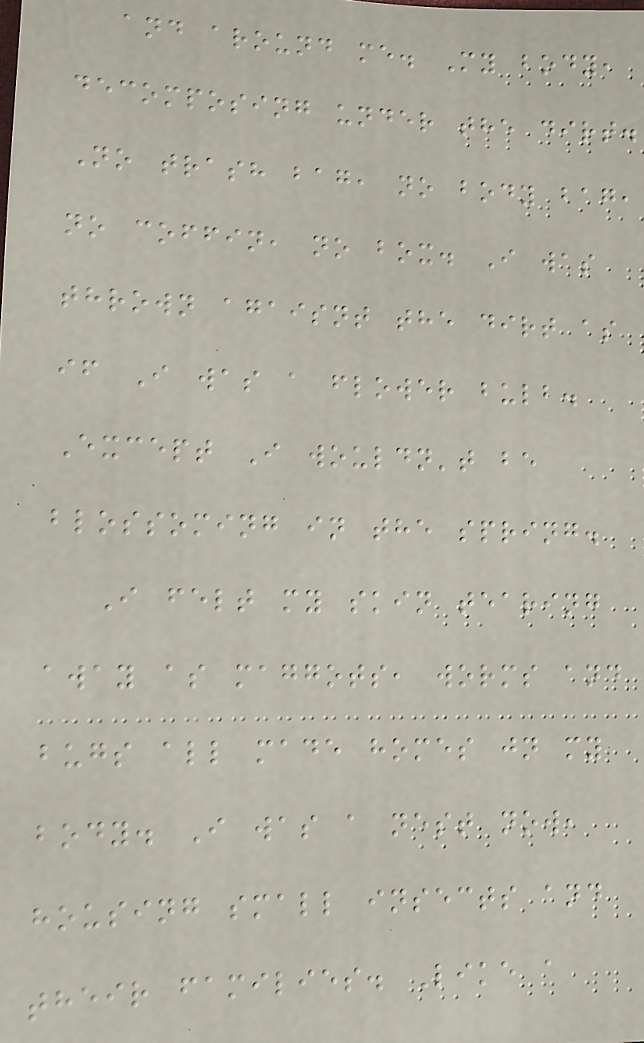and around me. My body,
decomposing under the dirt.
No trash bag, no body bag,
no coffin, no box. I was
thrown agaisnt the dirt as
if I was a flower bulb.
Except I wouldn't be
blossoming in the spring.
I felt my skin tearing
away as maggots, worms and
bugs all made homes jn my
body. I was a nest now,
housing small insects and
their families. Like a
